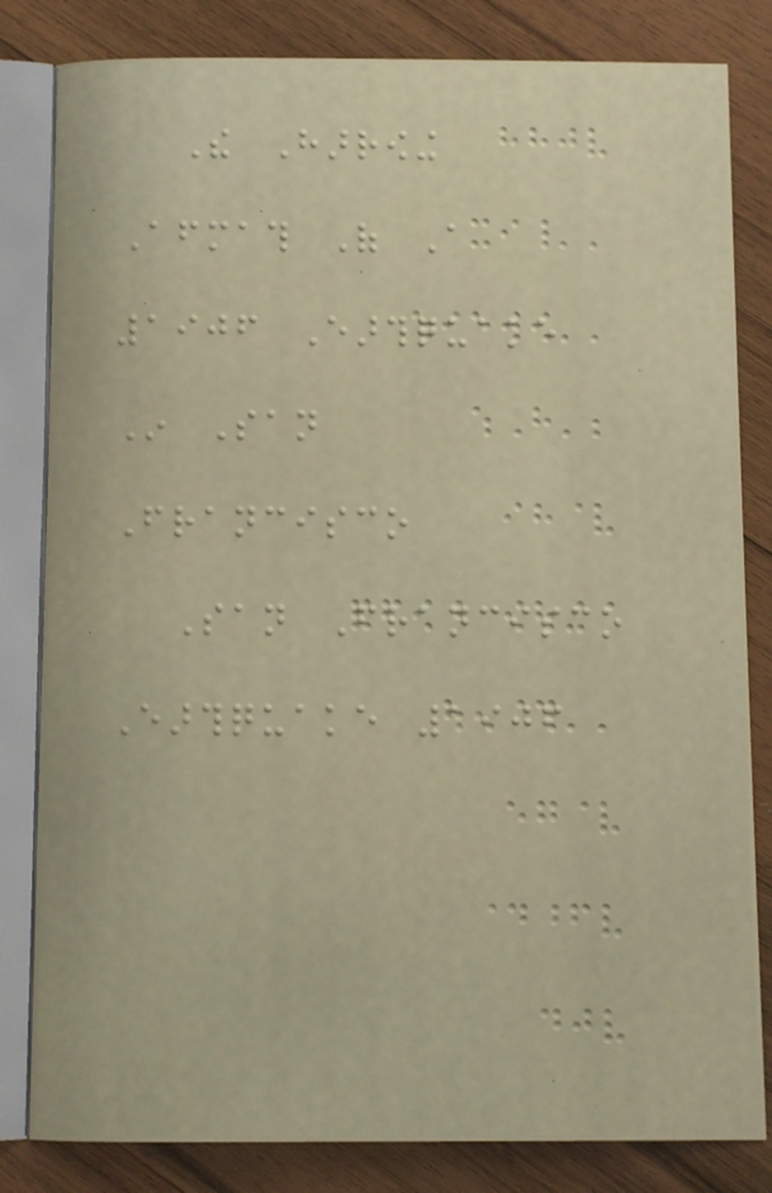The Harrowing
Aftermath Of A
1906 Earthquake
In San
Francisco
San Francisco
Earthquake 1906
